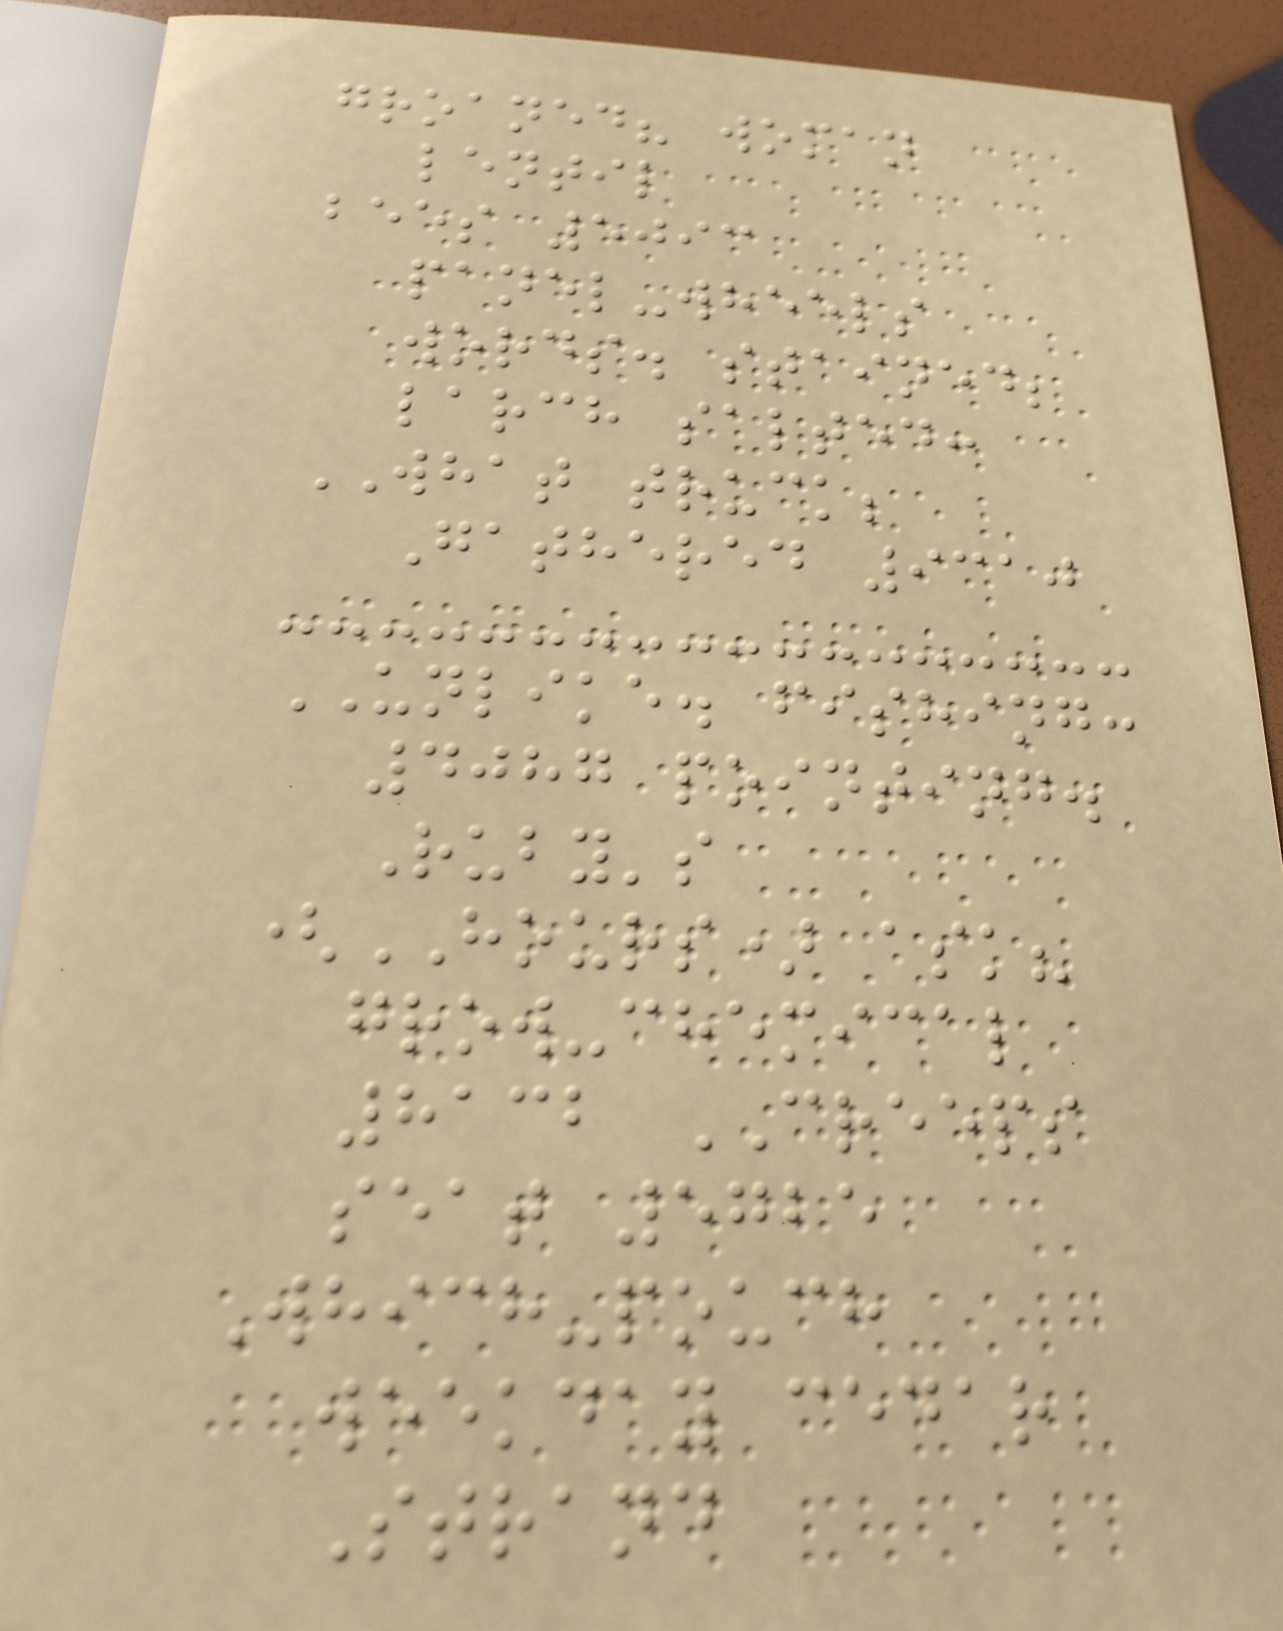groaned? woman
lentil
bees 5093
panel-wheels
words. stained;
larch salted:
WHAT truck;
Gathered 9310
UNLIKE. fishing:
4087 pointing.
Ruby's
(HOURS) ask?
grow-chemical
8132 CREEPS
seat 5725
Which-pouch
weekday cedar
Strand
